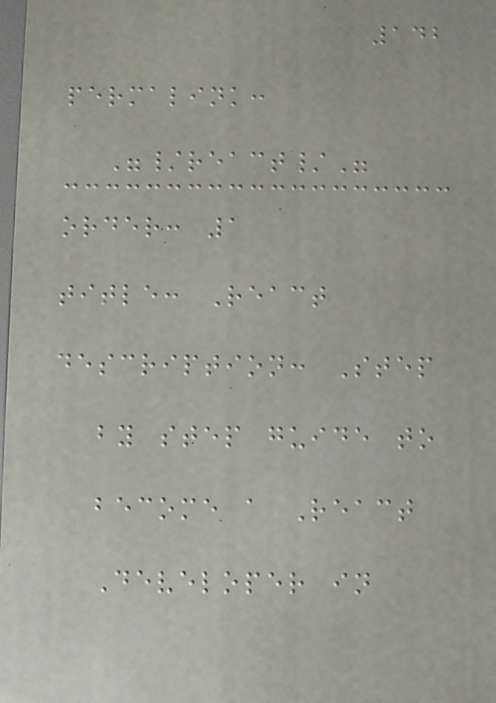142
permalink:
"/react/"
order: 1
title: React
description: Step
by step guide to
become a React
Developer in
